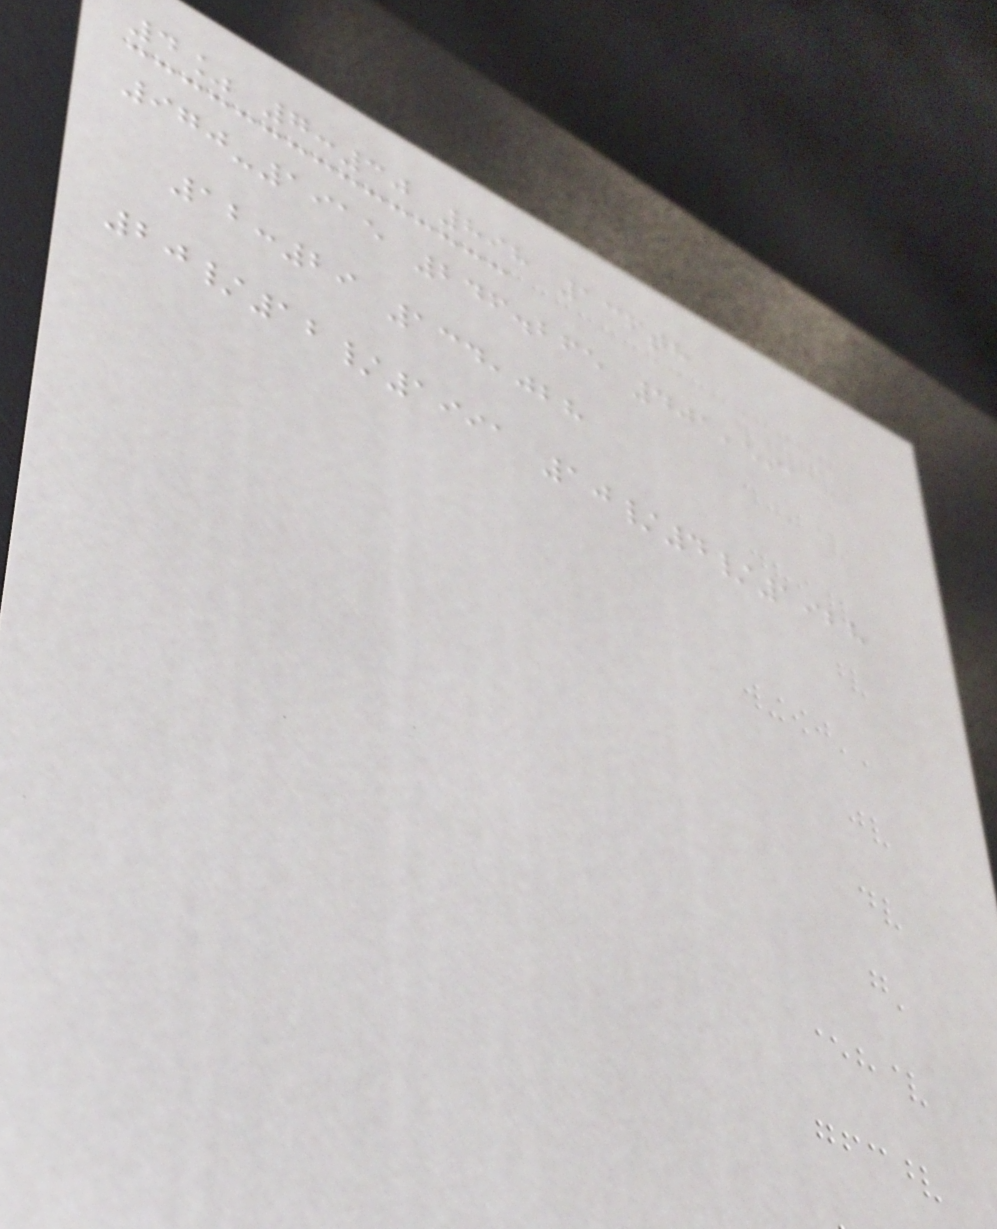4% 7:30 898 136th
970-1915 246.265 401,591
12:29 134,028
20/12/1991 10/4/1928
